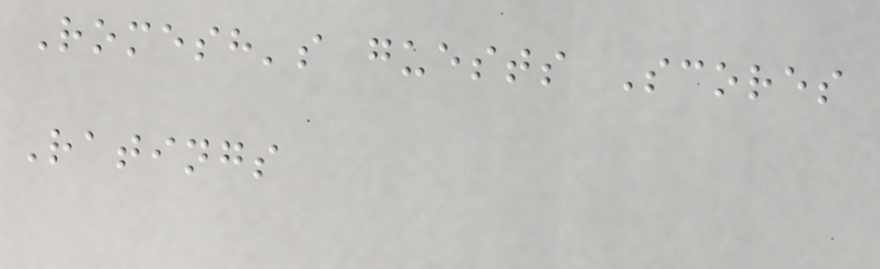Romesh's guests Scores
Ratings
